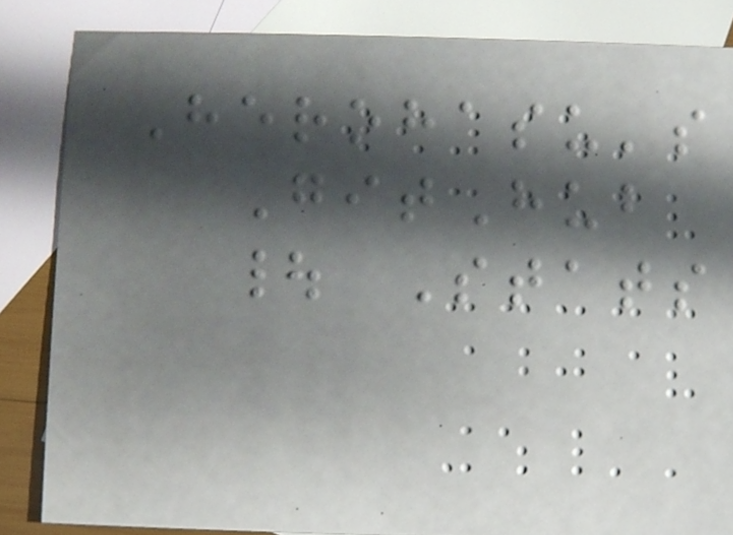Herohasu's
GitHub
| Stats
